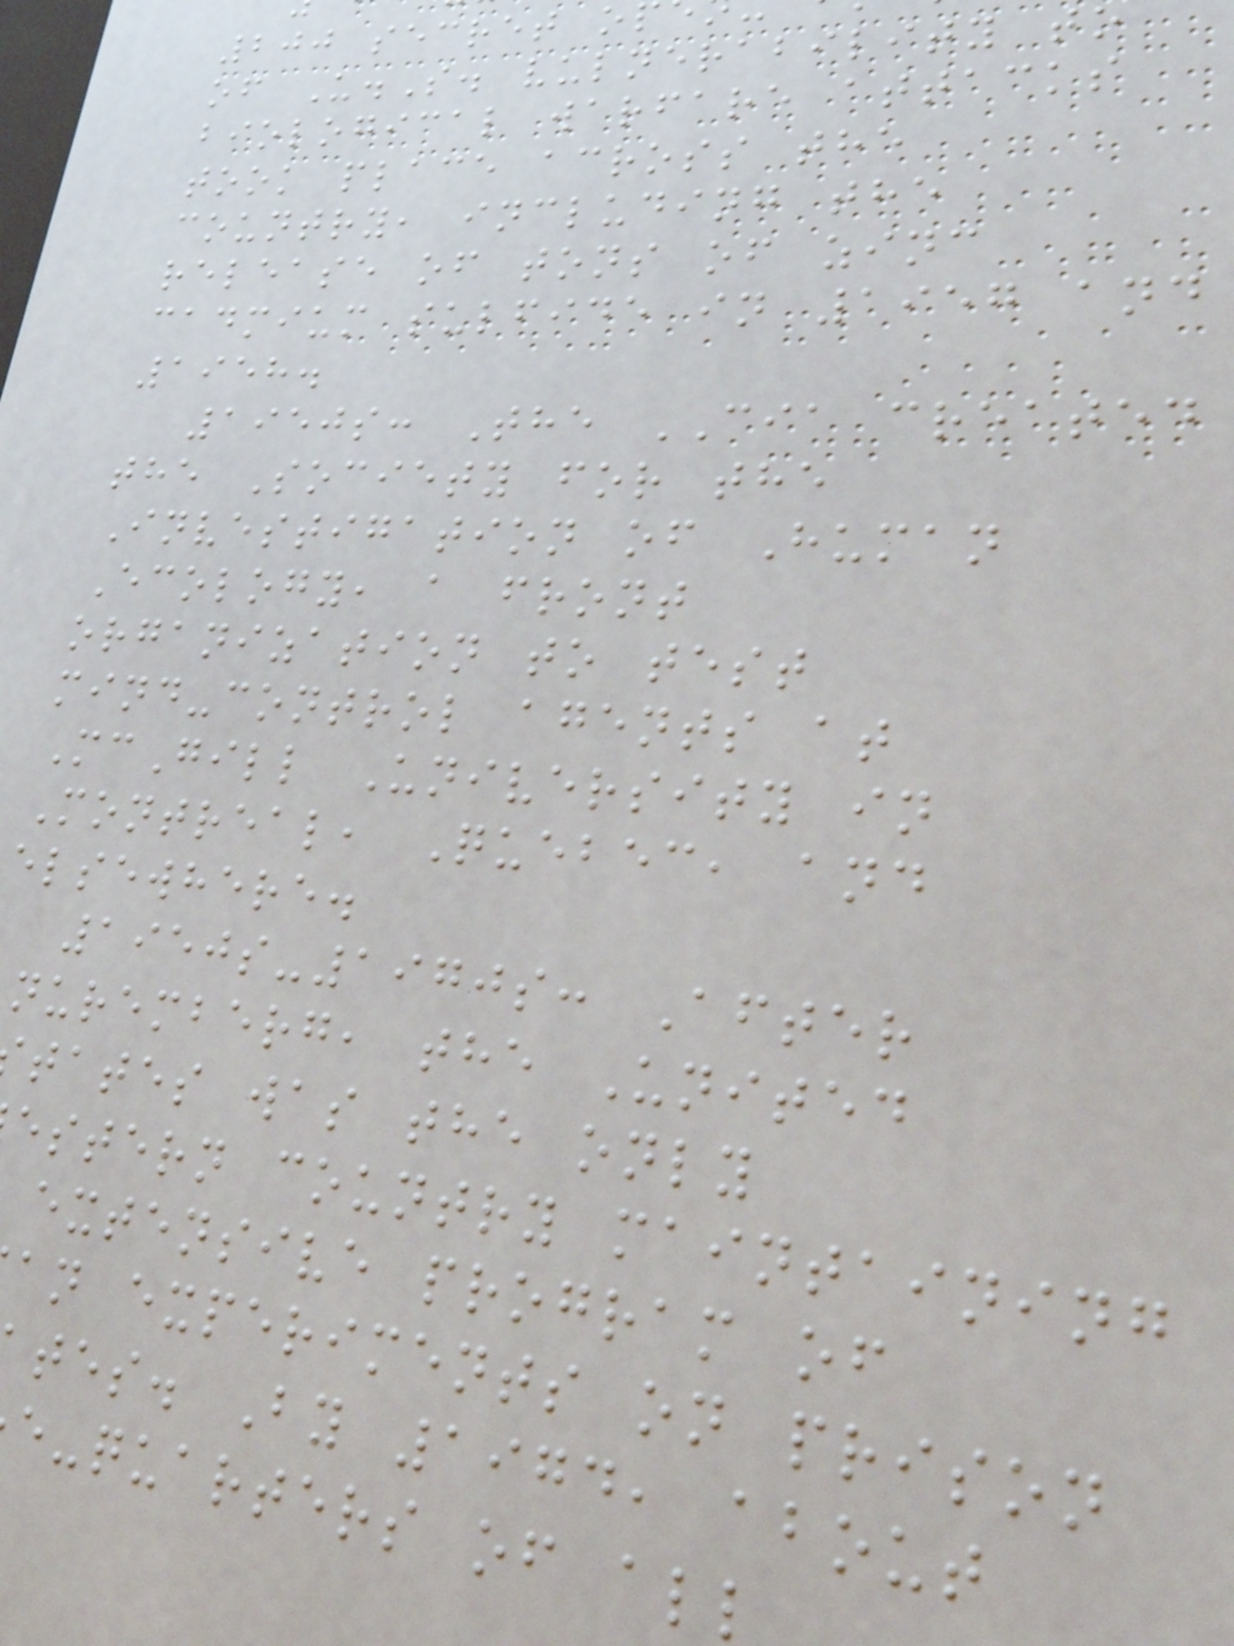200 secret o
of U.S. vulnerability to
biological warfare attacks
took place across the
country, including the
release of tons of zinc
cadmium sulfide in 1957 and
1958.
1950s: The CIA created
the Society for the
Investigation of Human
Ecology, a front
organization to test
mind-control agents at
McGill University in
Montreal, Quebec, and
elsewhere.
1950s-1970s: After
nuremberg, the United
tates was the only
estern country maintaining
extensive program of
an experiments on prison
tes. By 1974, about
e-quarters of all
